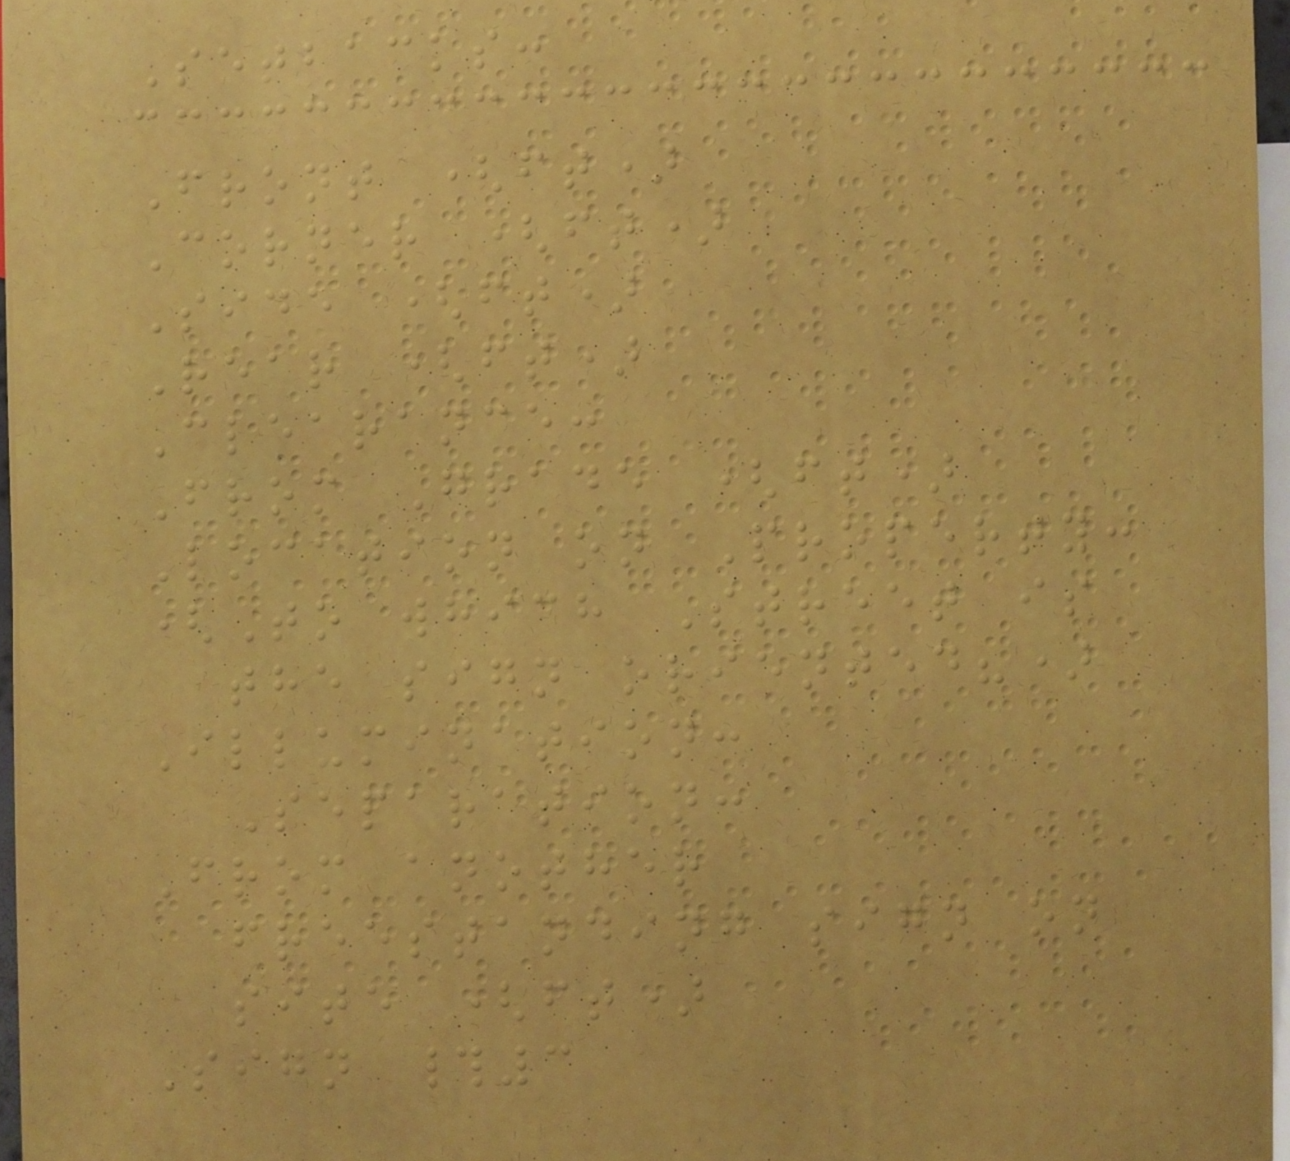Setbacks:
Front (ft)
Corner (ft)
Side (ft)
Rear (ft)
Clearance:
From Grade (ft)
Location on Property:
(To which Street is
the sign oriented?)
Illumination:
Separation:
From another
freestanding sign on
site (ft)
Sign #3
